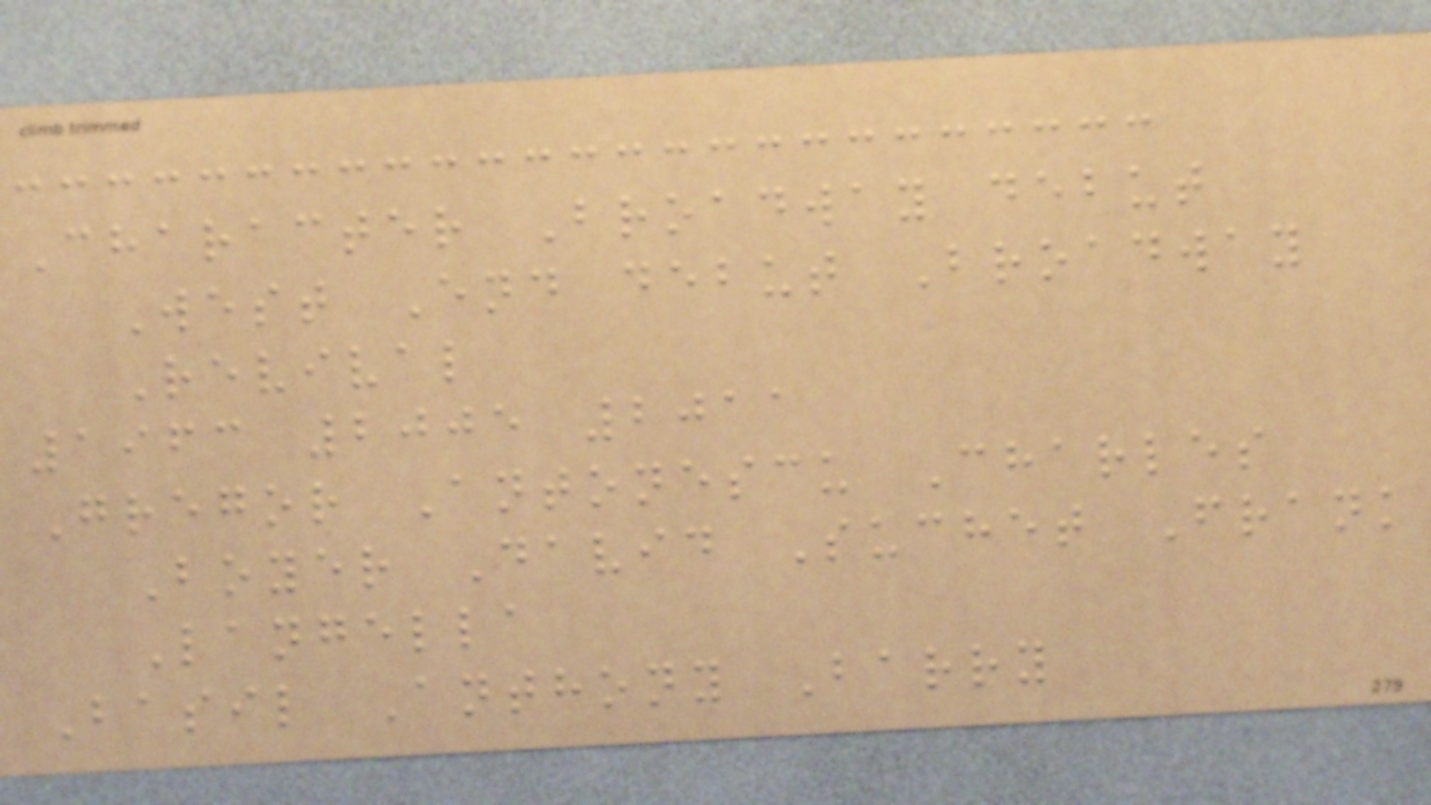Character Broadway debut
West End debut Broadway
Revival
1963 2005 2011
Gregor Antonescu Charles
Boyer David Suchet Frank
Langella
Basil Anthony Barry
